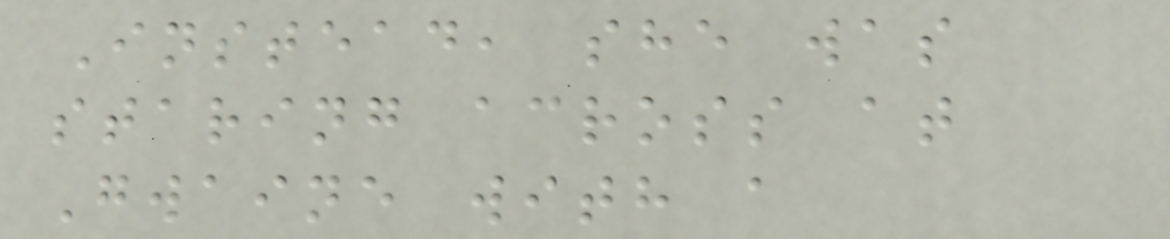Instead, she was
staring across at
Gwaine with a
